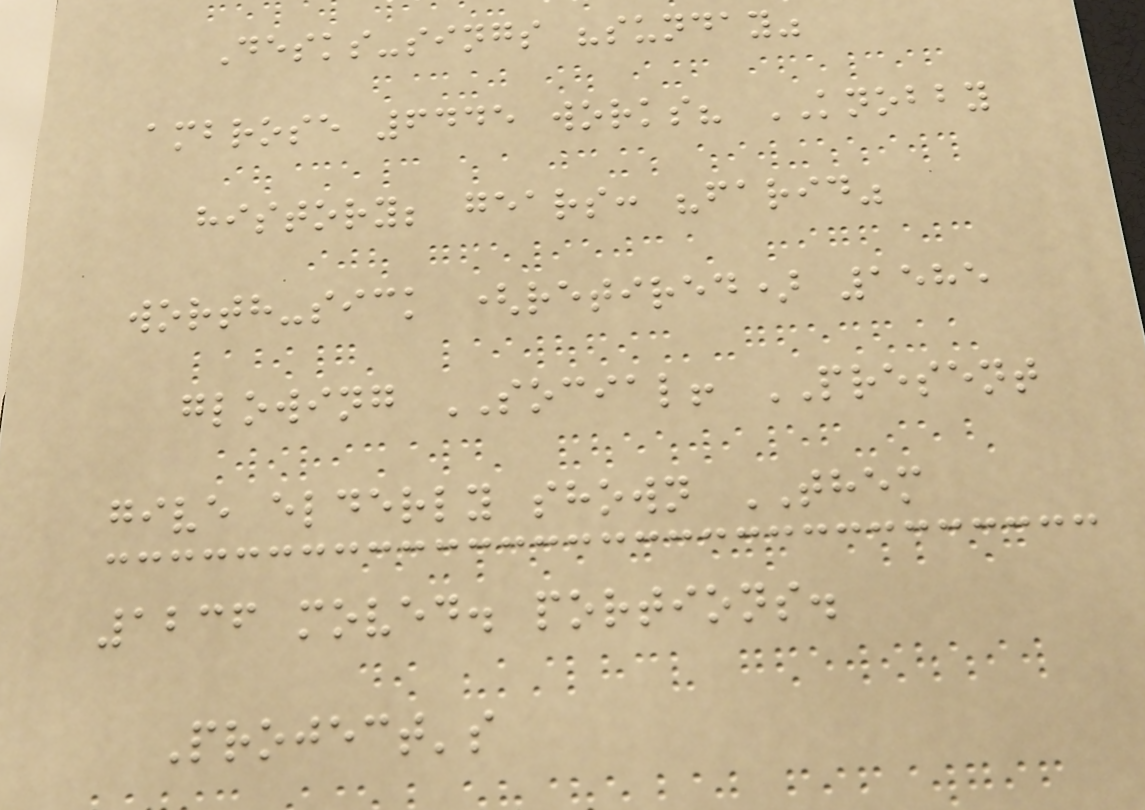Desks-sings "sunday"
ambrose 6445 works? KNOBBY
history; gears: "farid"
worth-sick (retired) 1585
glowing SOCIAL! PRESENT
give elderly shown THEM
1236 moved. portions.
Project's
